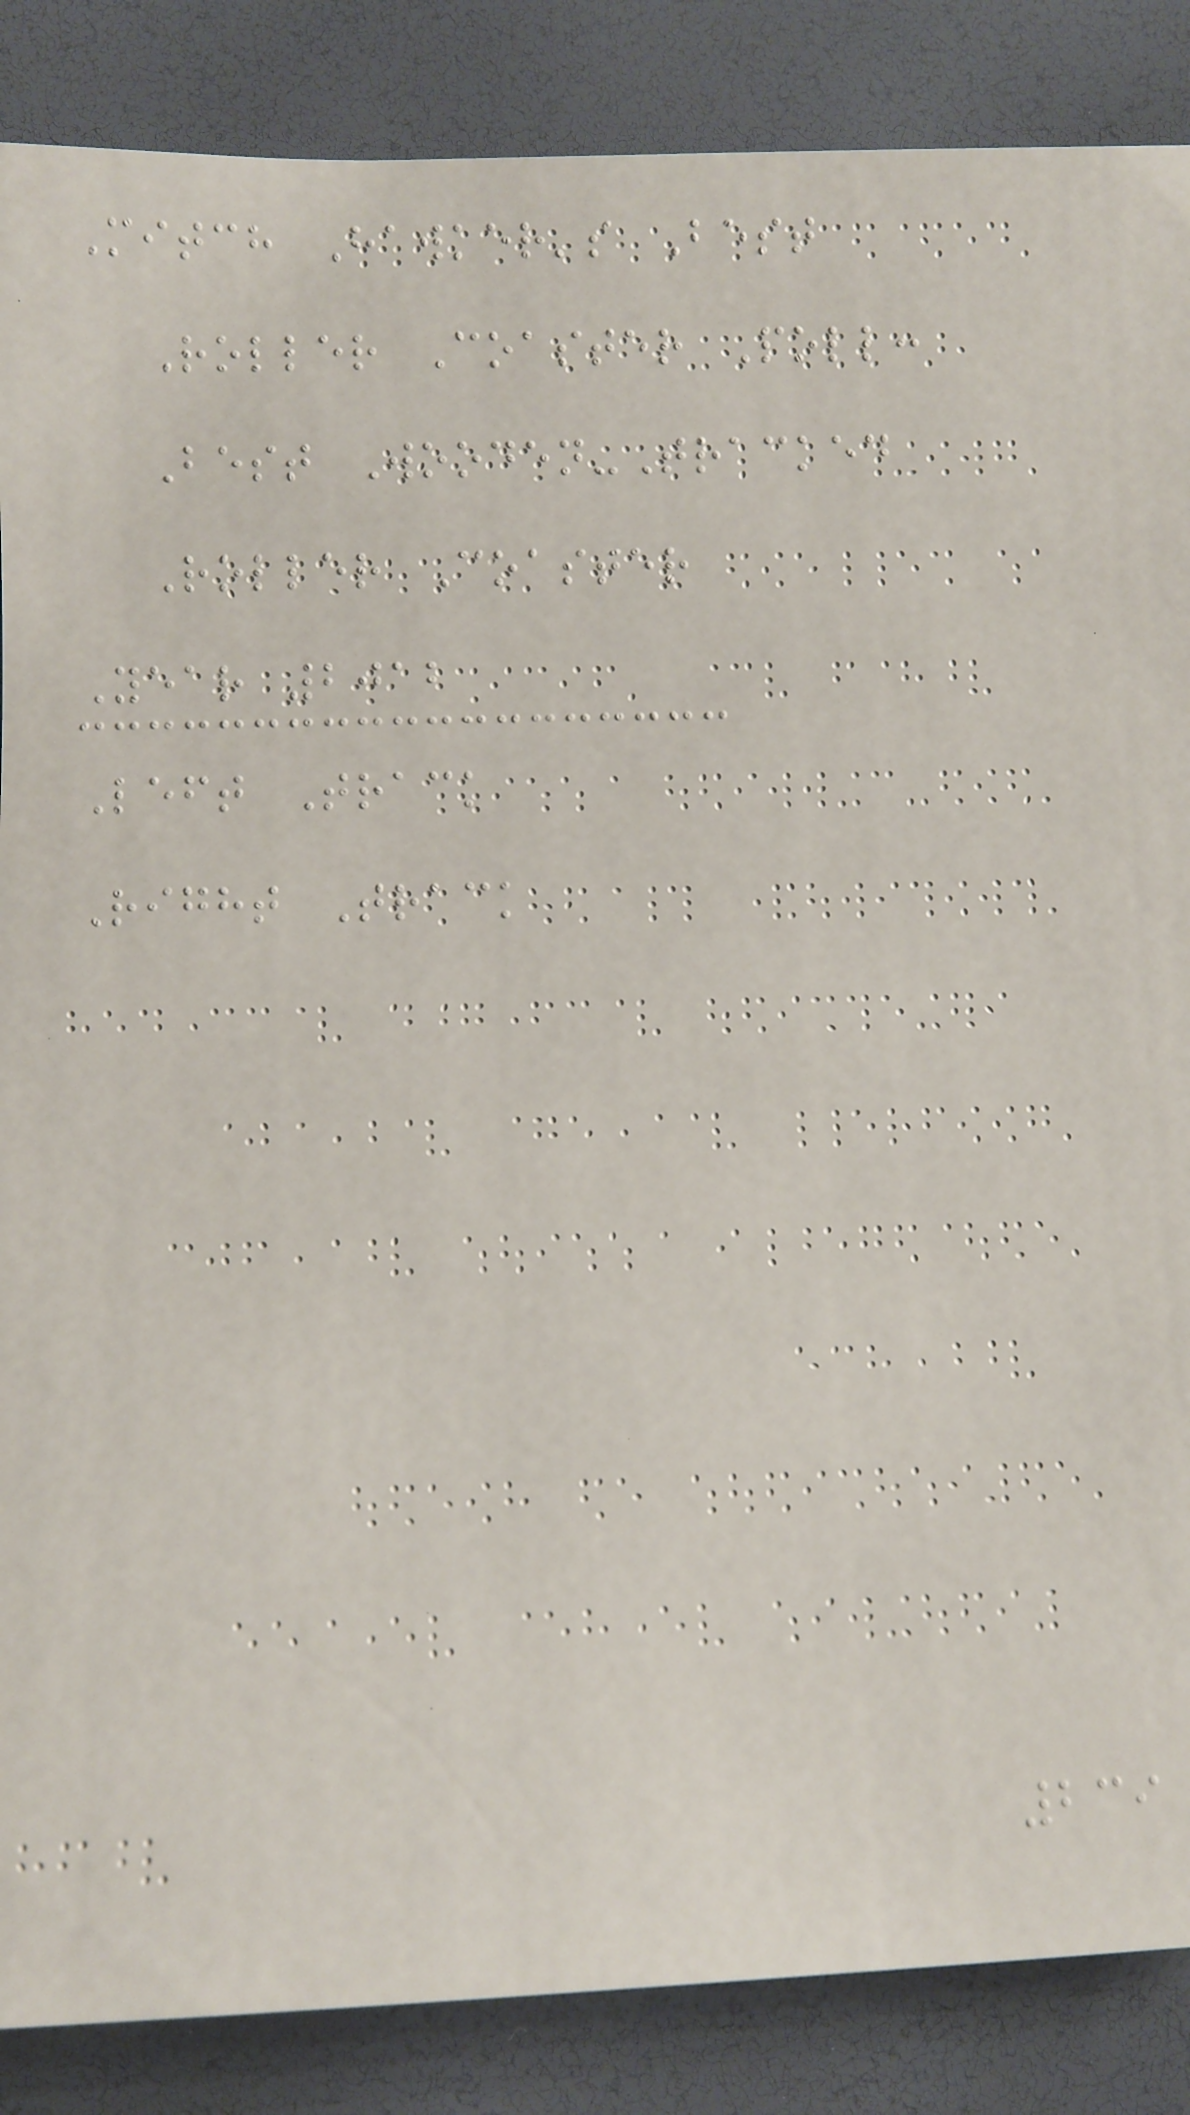Mitch Hawker's Best
Roller Coaster Poll:
Best Wooden-Tracked
Roller Coaster
Year 2012
Left Track
Right Track
239
